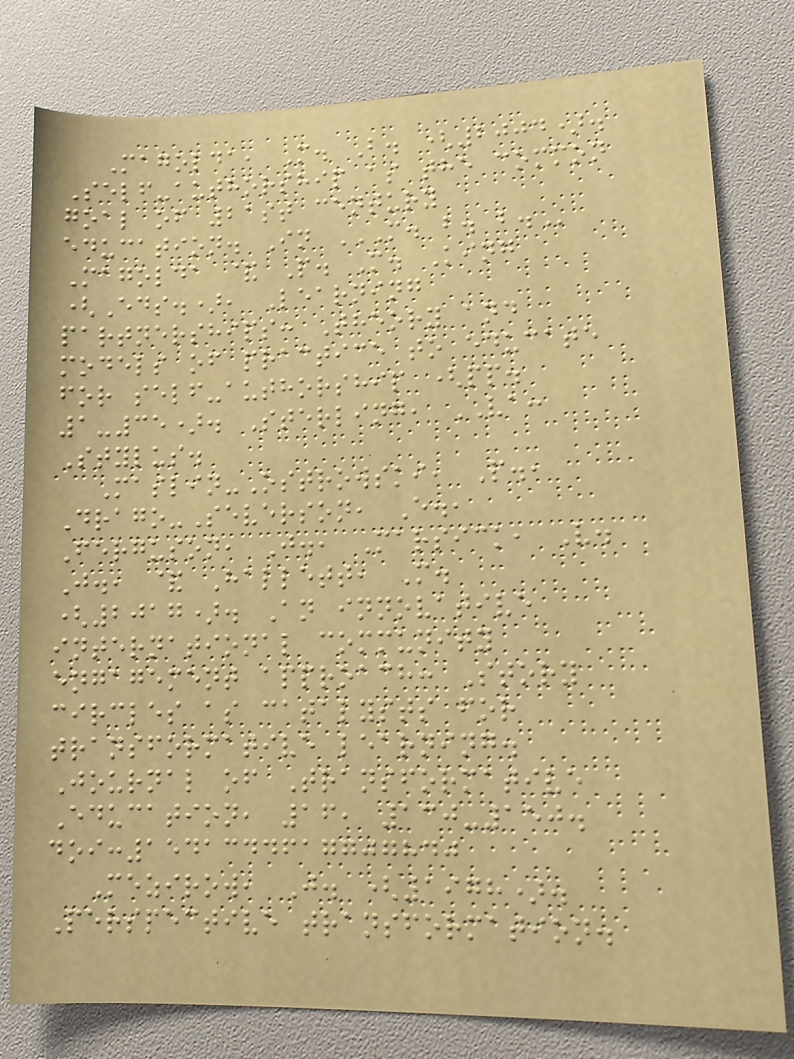Magolda, M. B. (2004).
Self-authorship as the common
goal of 21st century
education. In M. B. B.
Magolda & P. M. King
(Eds.), Learning
partnerships: Theory and
models of practice to educate
for self-authorship (pp.
1-35). Sterling, VA:
Stylus.
Maslin-Ostrowski, P.,
Drago-Severson, E.,
Ferguson, J., Marsick, V.
J., & Hallett, M.
(2017). An innovative
international community
engagement approach: Story
circles as catalysts for
transformative learning.
Journal of Transformative
Education, 16, 130-150.
doi:1541344617707840
Mezirow, J. (1978).
Perspective transformation.
